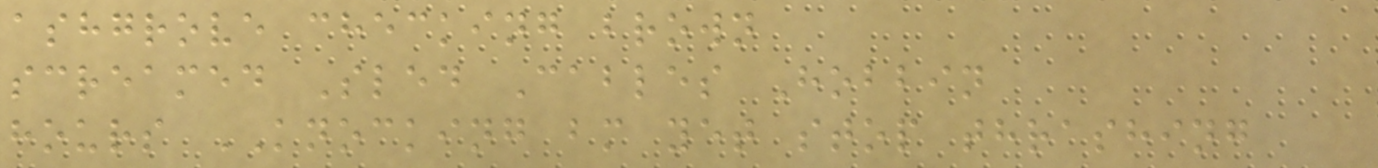ashgrove checking brown
screamed Sled Cables Hobbin
hours KNOCKING bm yet stop thrashing
